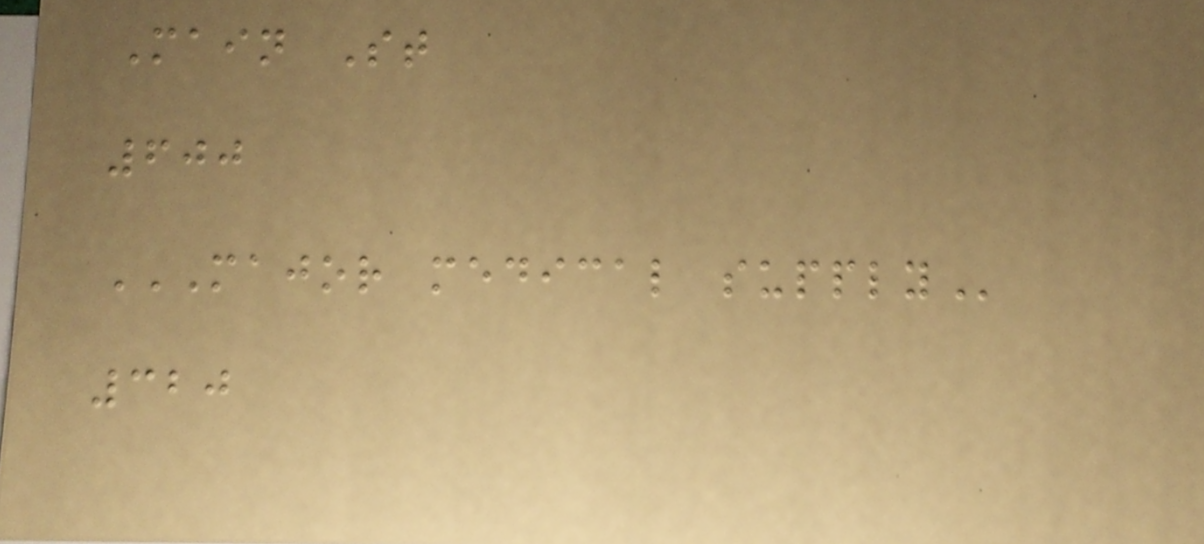Main St
600
MAJOR MEDICAL SUPPLY
320
